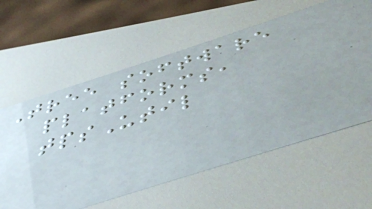Tree software
platforms,
tpsUtil
